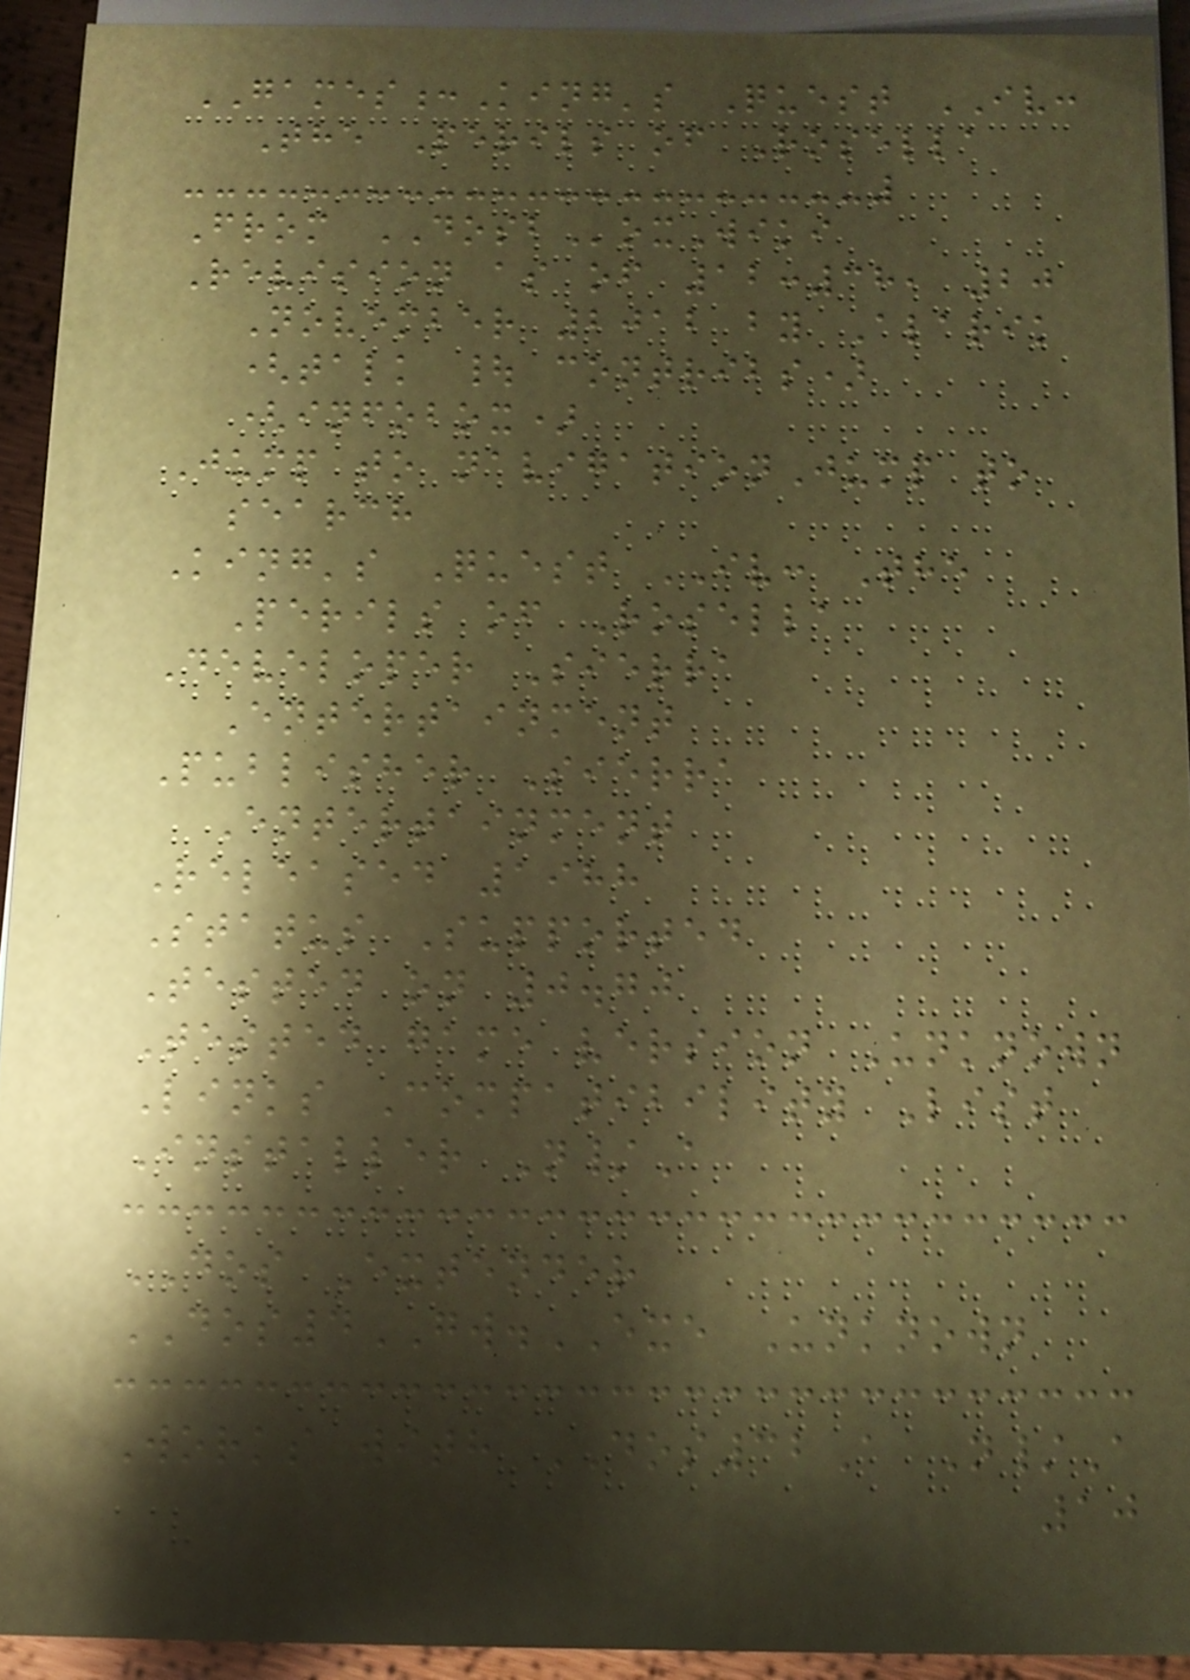GAMES:King's Quest IV:
The Perils of Rosella
From DOSBoxWiki
Revision as of 12:38, 20
November 2012 by Alarik
(talk | contribs)
(infobox)
Jump to navigationJump to
search
King's Quest IV: The
Perils of Rosella
Developer Sierra
Entertainment
Publisher Sierra
Entertainment
Released 1988
Status Supported
Tested on 0.70
Tested game version Unknown
Links Compatibility List
Installer N/A
DOS Extender
DOS4GW.EXE Unknown
Works with DOS32A N/A
10
